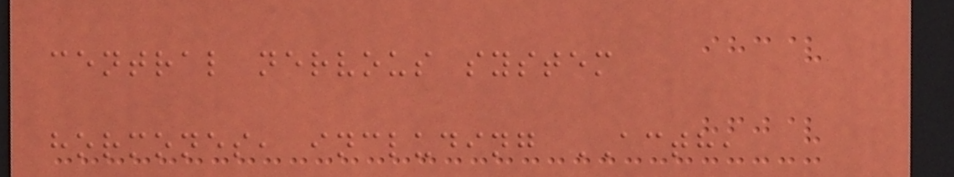central nervous system
hormones, including ACTH,
